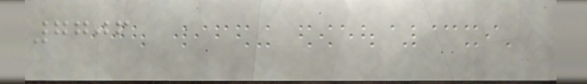7706
